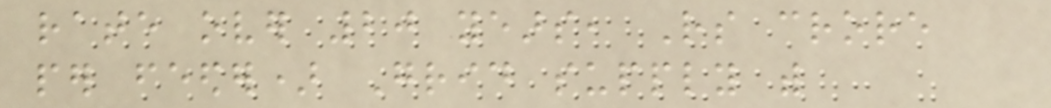rate over 20 years, Rs crore
per feeder) Grid supply with
